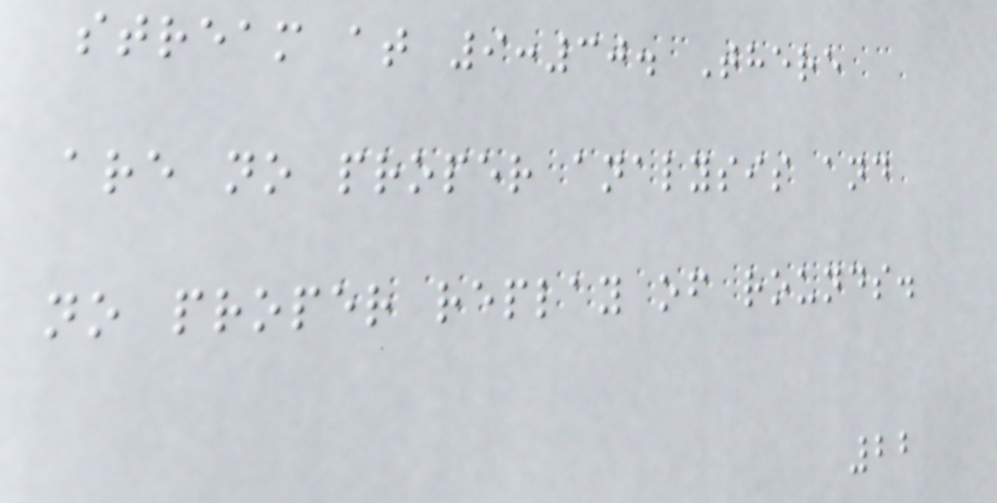stream at 9:30. There
are no proper analysis and
no proper replay of rounds.
22
